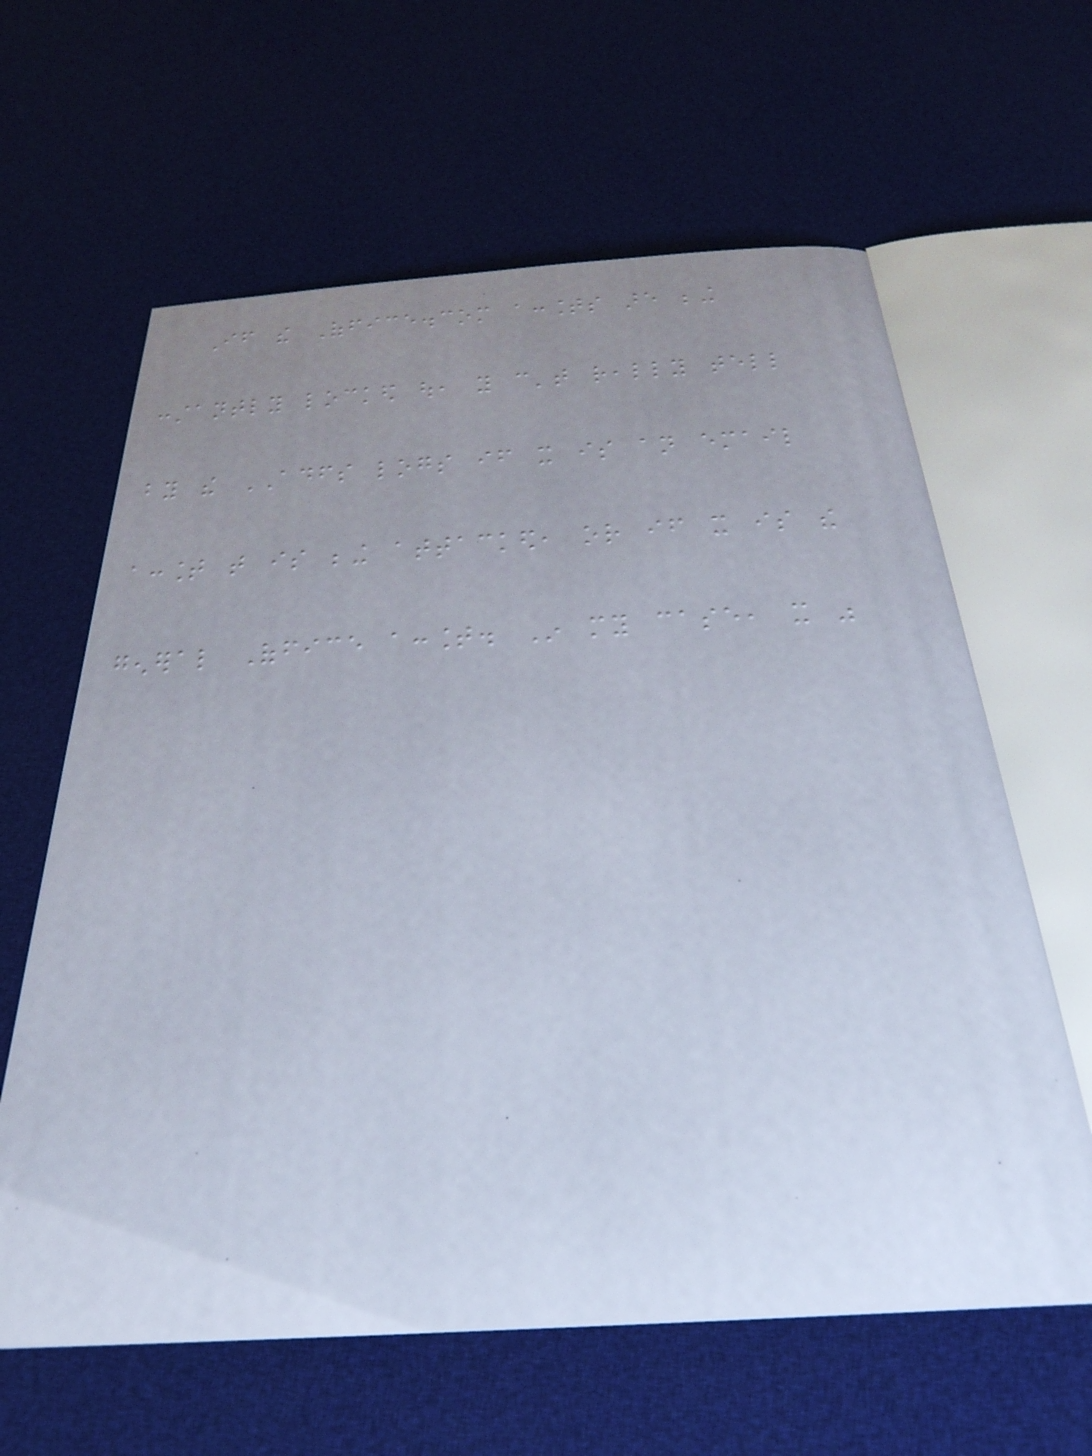If the Office.com accounts are being
constantly locked out, you can't really tell
by the ADFS logs if it is an email
account that is being attacked, or if it is the
general Office account. In my case, it was
